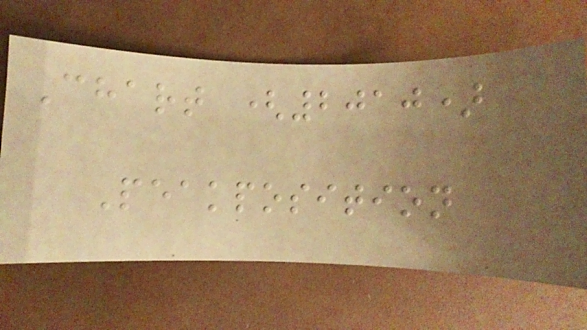Chart (2010)
Peakposition
